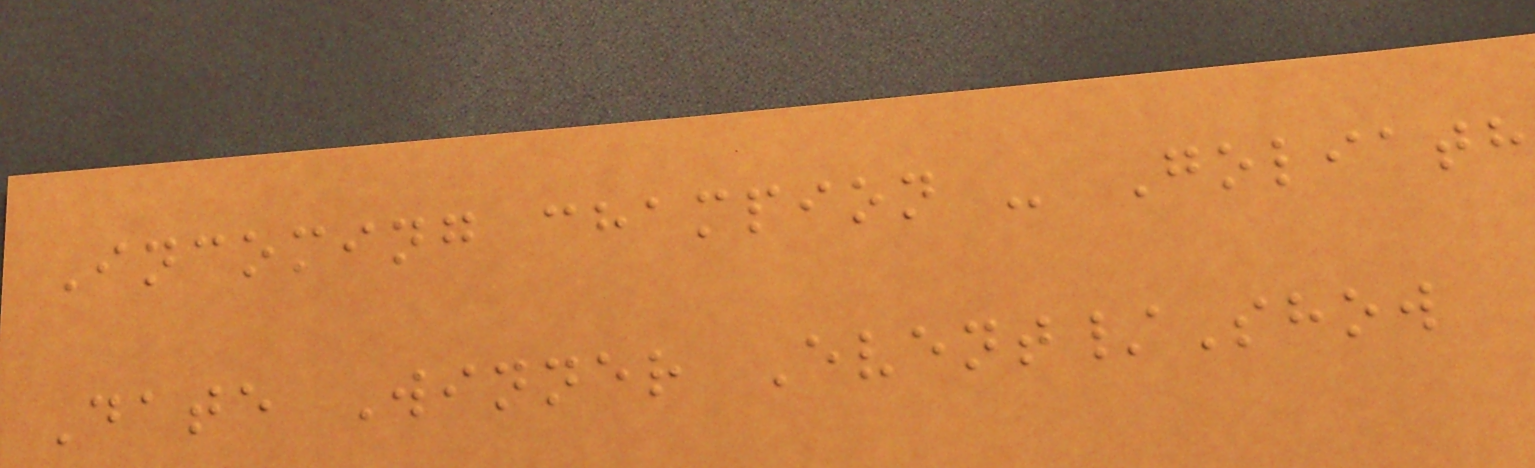Incoming champion - Goliath
Date Winner Event/Show
